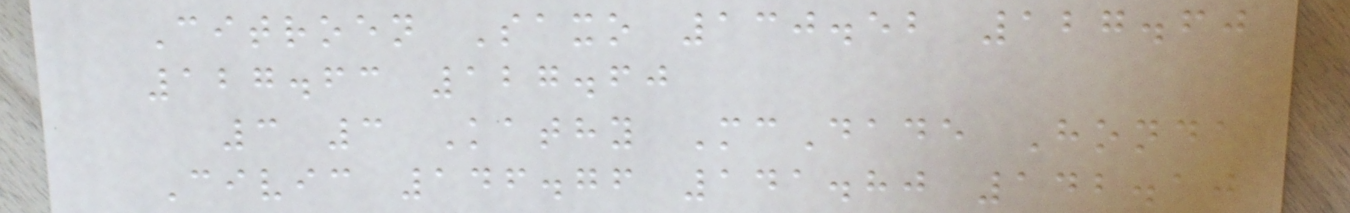Citroen Saxo 130.52 127.60
127.63 127.60
3 3 Kathy McDade Honda
Civic 146.76 141.80 142.10
